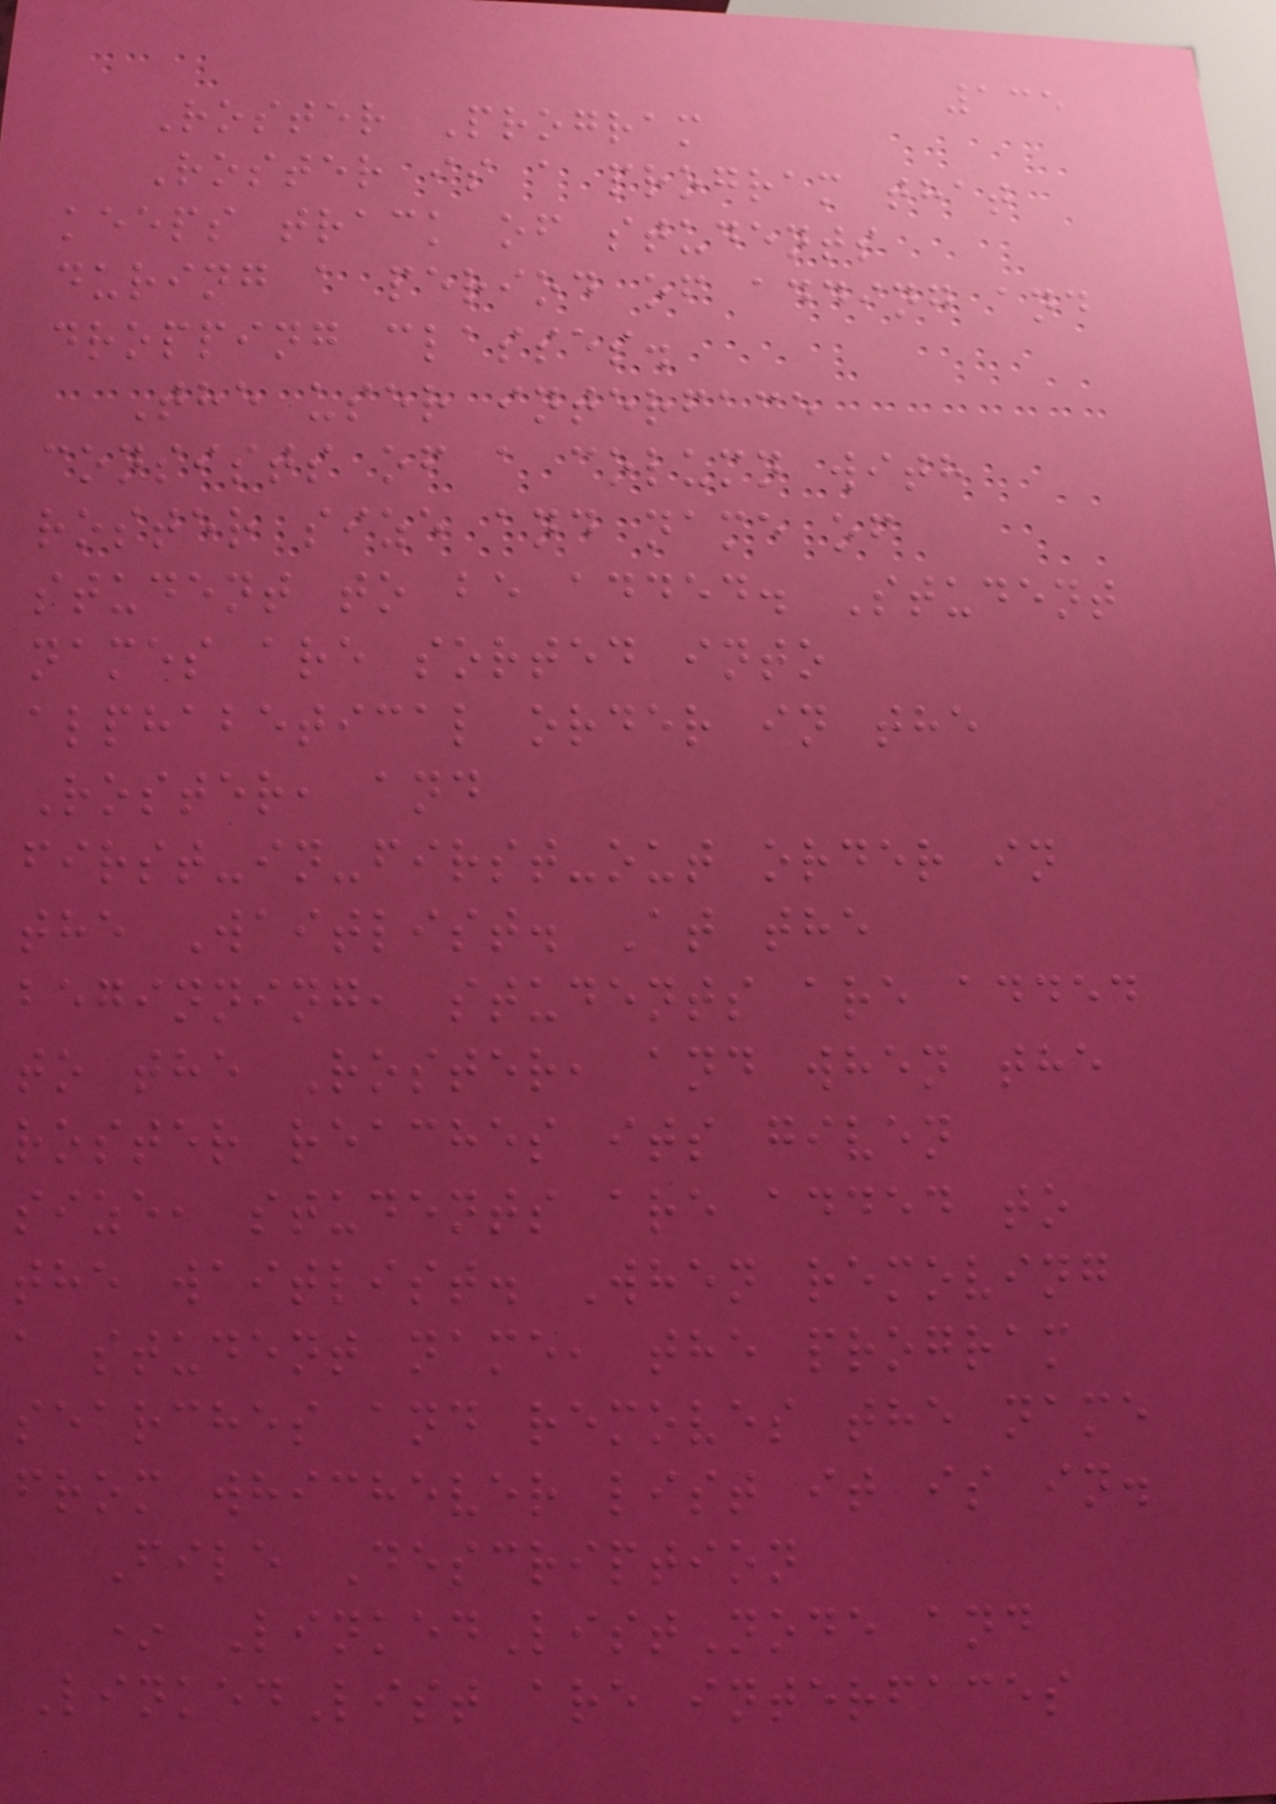135
Roster Program
Roster is a program that
keeps track of students
during a period of adding and
dropping classes.
The user interface
consists of a column with
roster size and name of
student to be added. Student
names are sorted into
alphabetical order in the
Roster, and
first-in-first-out order in
the Waitlist. At the
beginning, students are added
to the Roster, and when the
roster reaches its given
size, students are added to
the waitlist. When removing
a student name, the program
searches and removes the name
from whichever list it is in.
File Description
* LinkedListNode and
LinkedList are interfaces
